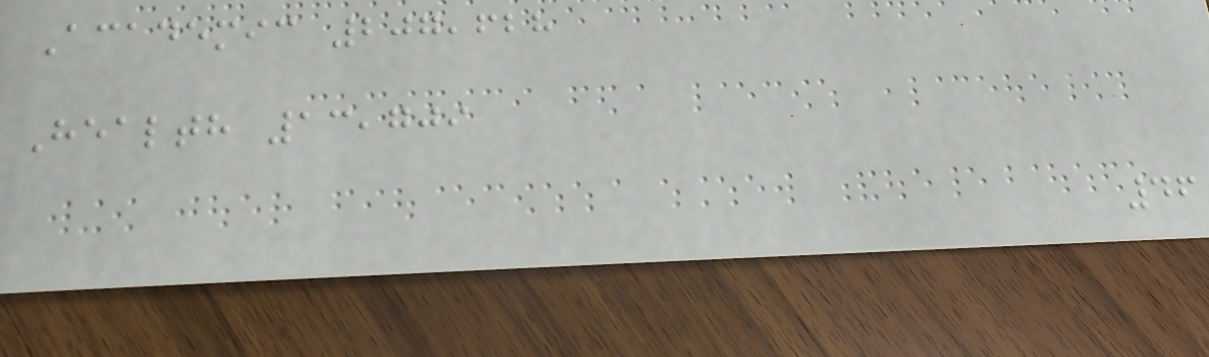Academic 207,628
Health 13,709
46
